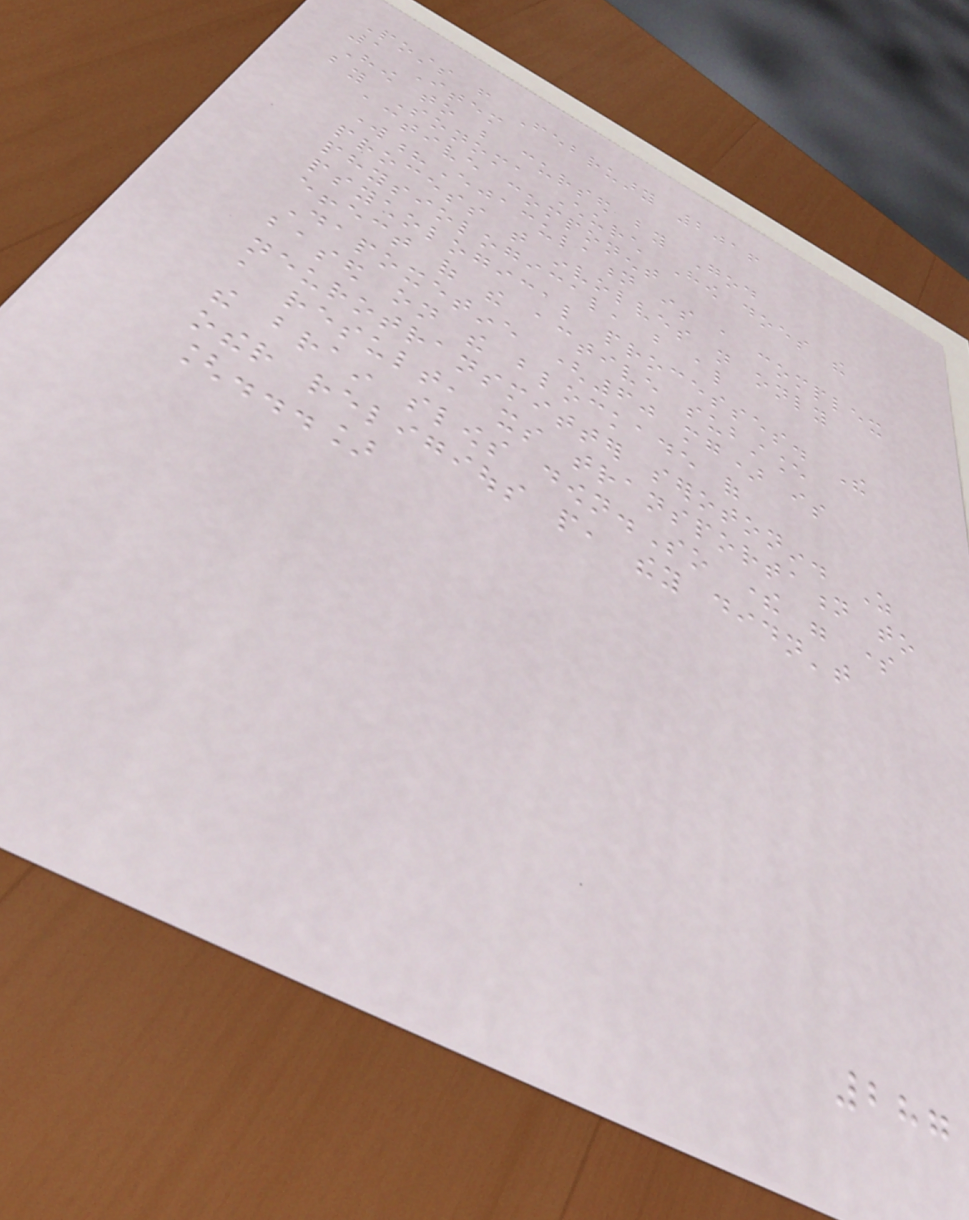Posts from February 2016
1 Item
How to be cursed by God
by Sonoma Church How does the
active component
work?Ejaculation is a complex
process that involves not only
physiological, but also
psychological processes. The
effect of the active substance
Dapoxetine (60 mg) is
based on the blockade of
neurotransmitter serotonin. As
a result, its transportation to
the brain slows down.So there were some
other religious people, they didn't
[...]
287
